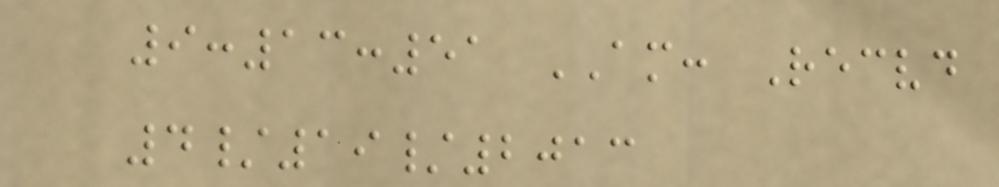9:13:51 AM: Recvd
4/19/2013
